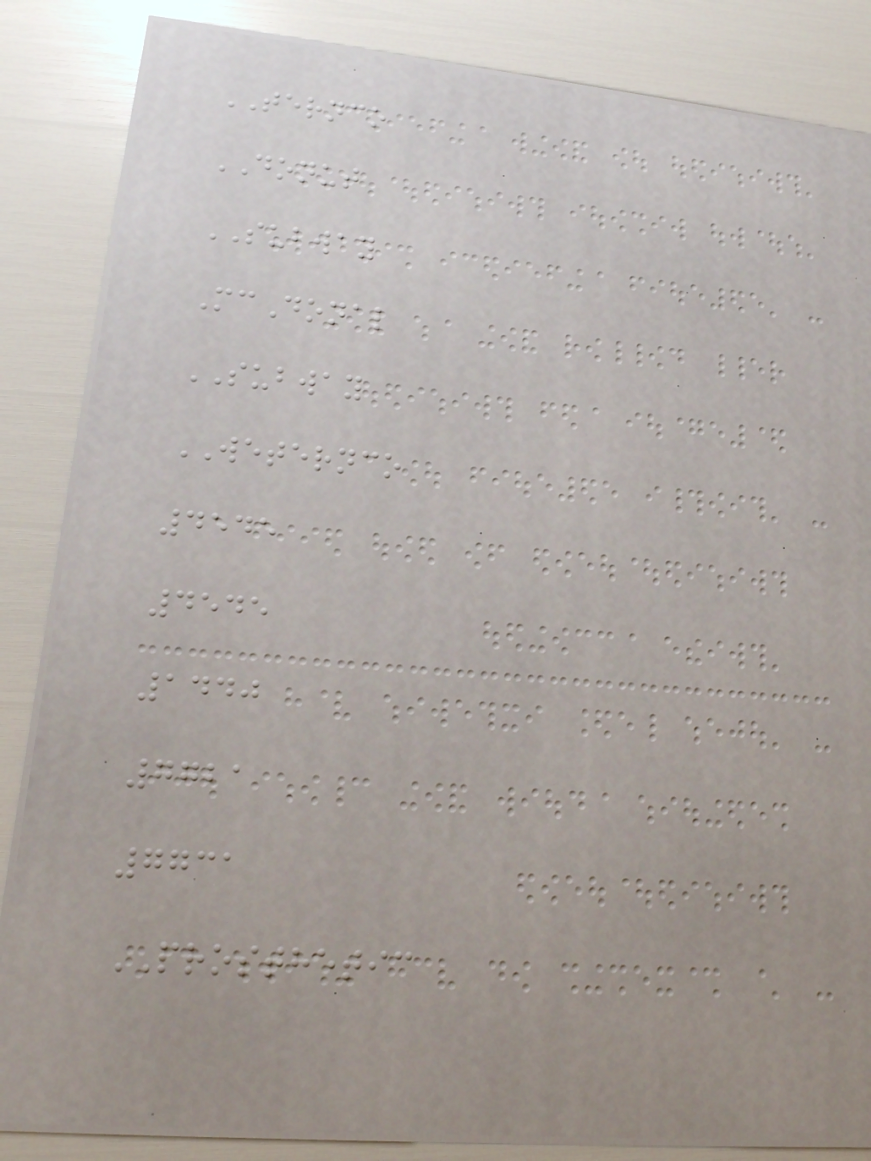TERNCO
DONUT
SUBWAY
McDonal
SUBWAY
WETERNCO
4545
4545
1440
7721
7731
PROSTHETIC
